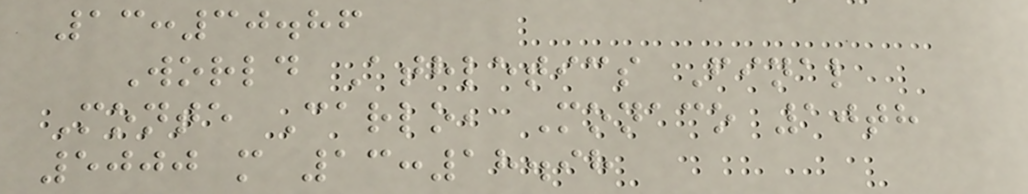13:30.86
World Athletics Final
Monte Carlo, Monaco 10th
5000 m 13:18.98
